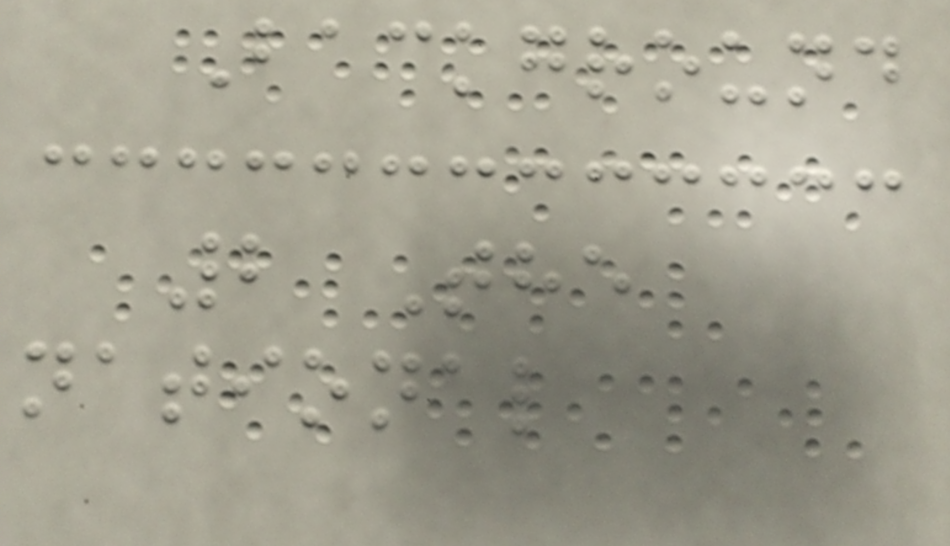Background
2 The
national
